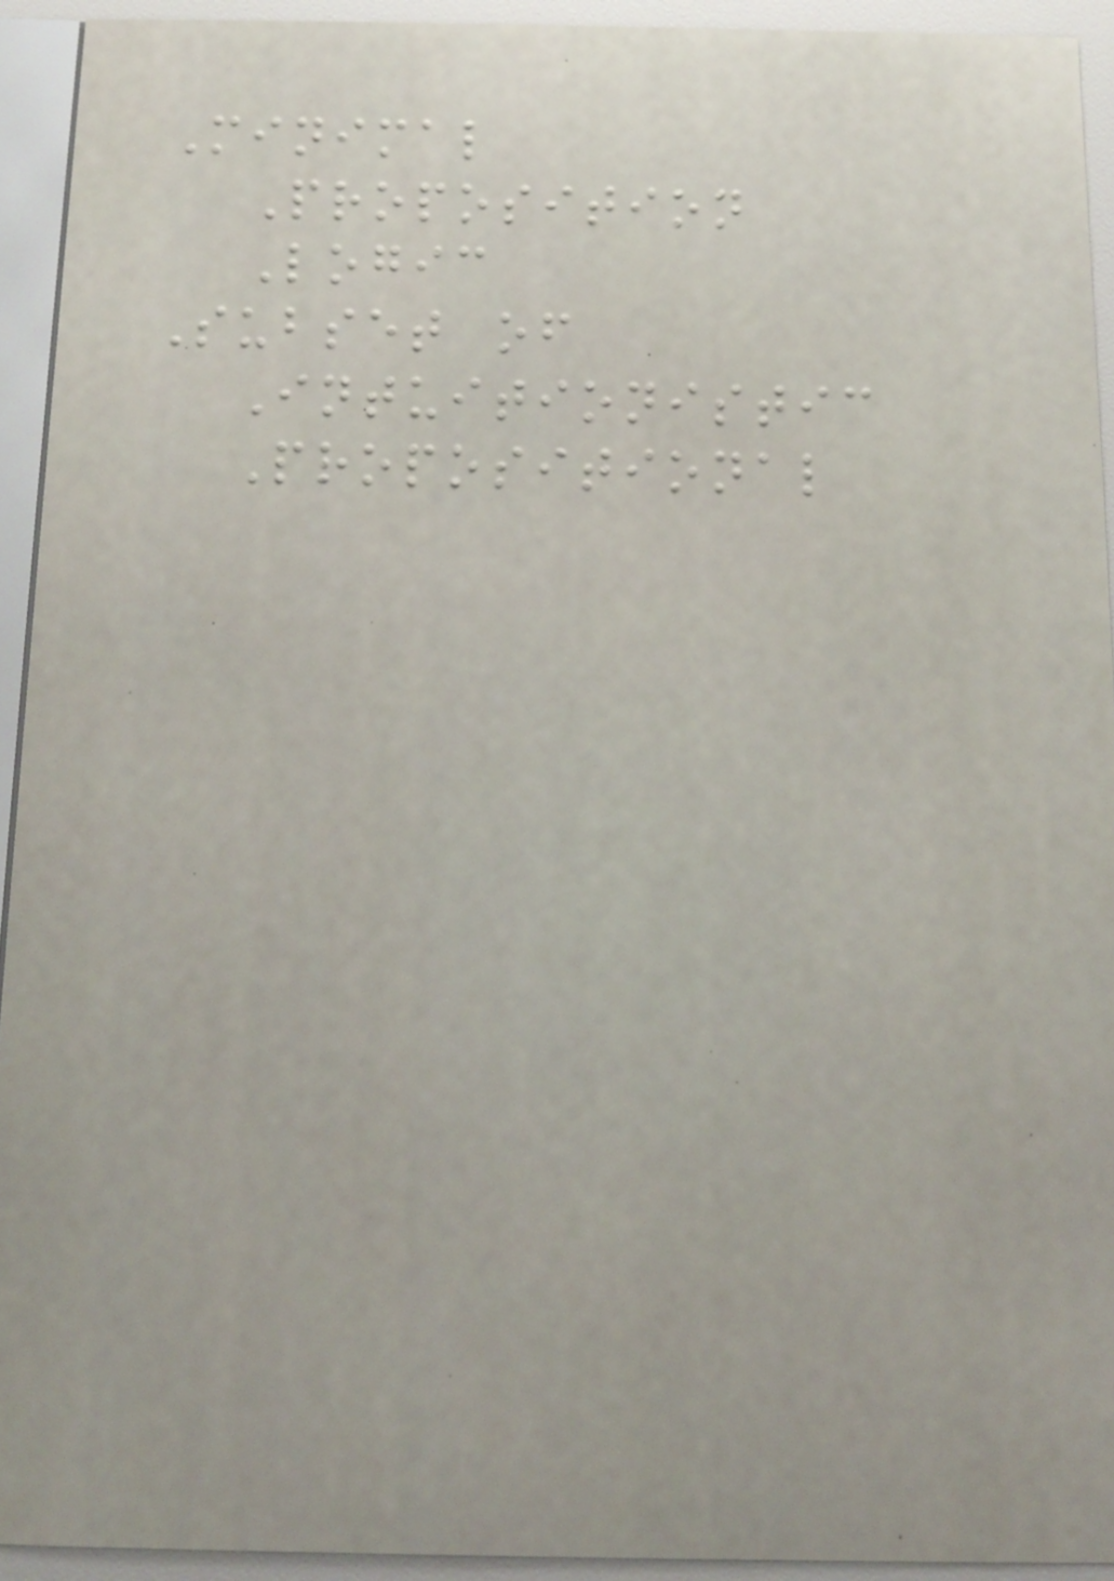Minimal
Proposition
Logic
Subset of
Intuitionistic
Propositional
